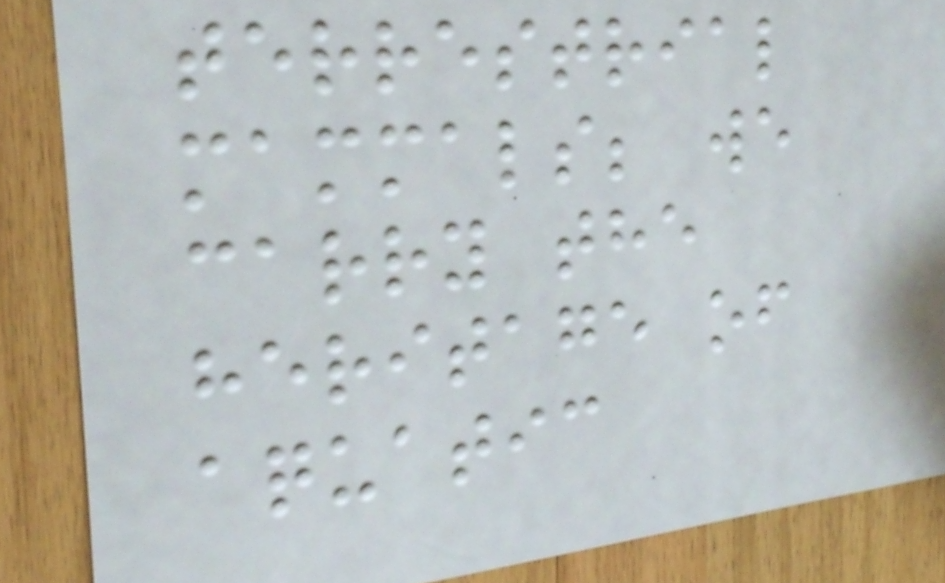terrestrial
mammals; we
carry the
heritage of
aquatic
